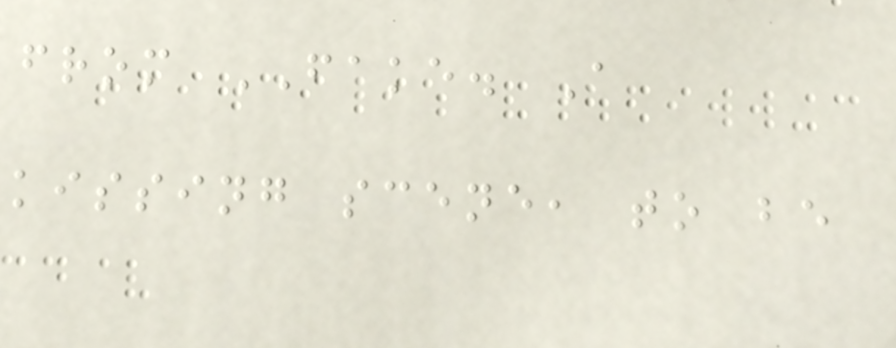from FAKE. A
kissing scene, to be
